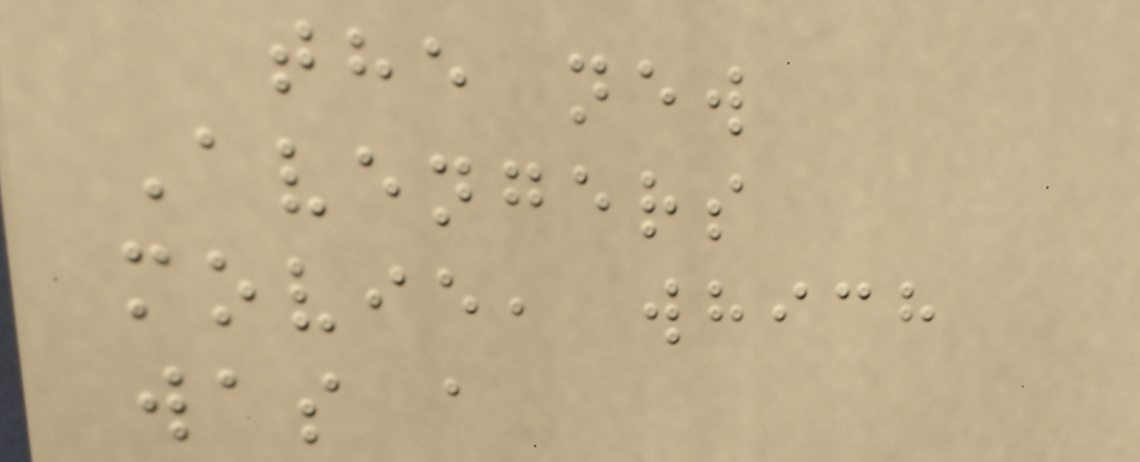the new
Avengers
movie, which
was a
